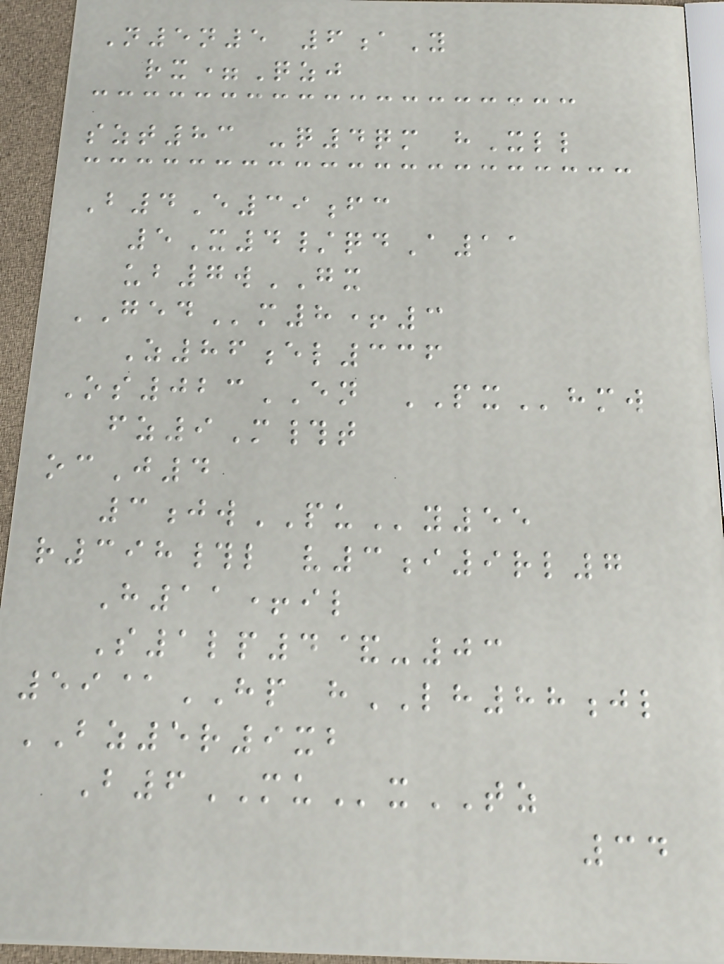N5n5 6aY
rx=Qzj
szt83 -q4qm hXll
B4E39fc
5X4/qdA11
ub7wGX
GEDm8+3
Z86el336
Os023EN PXhmw
fz9M#t
ocJ4
3jwPUy55
r398#l v3i9rl7
H11+il
S1lp4&-03
59@HP hLH88jl
BZ5r9xb
B6MUxTZ
34
